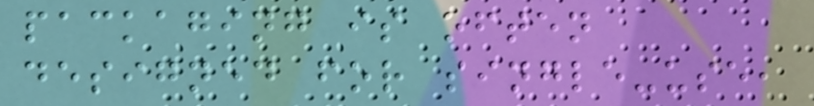packaging is often
designed for single-use,
